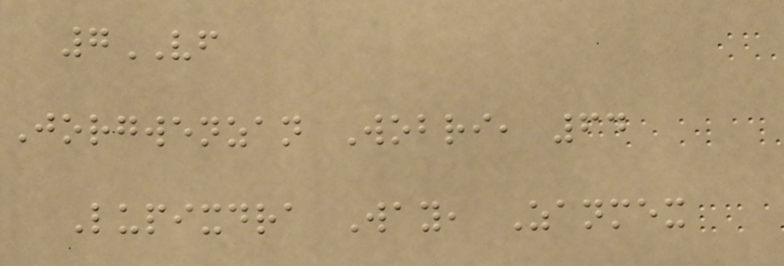7VF
Jorgwenzan Wobri, 64
Lupixdra Way, Zanmex
